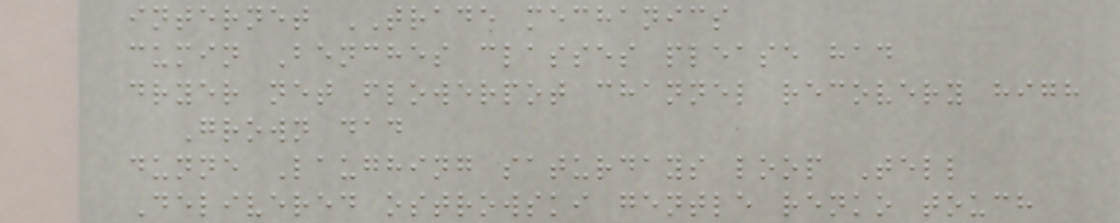internet TRADE mechanics
cumin Benches classes please had
dryer net flowerpot channel recovery high
Grown dad
dunne Laughing saturdays loop Tell
Delivered ostrowski gentle renko touch
